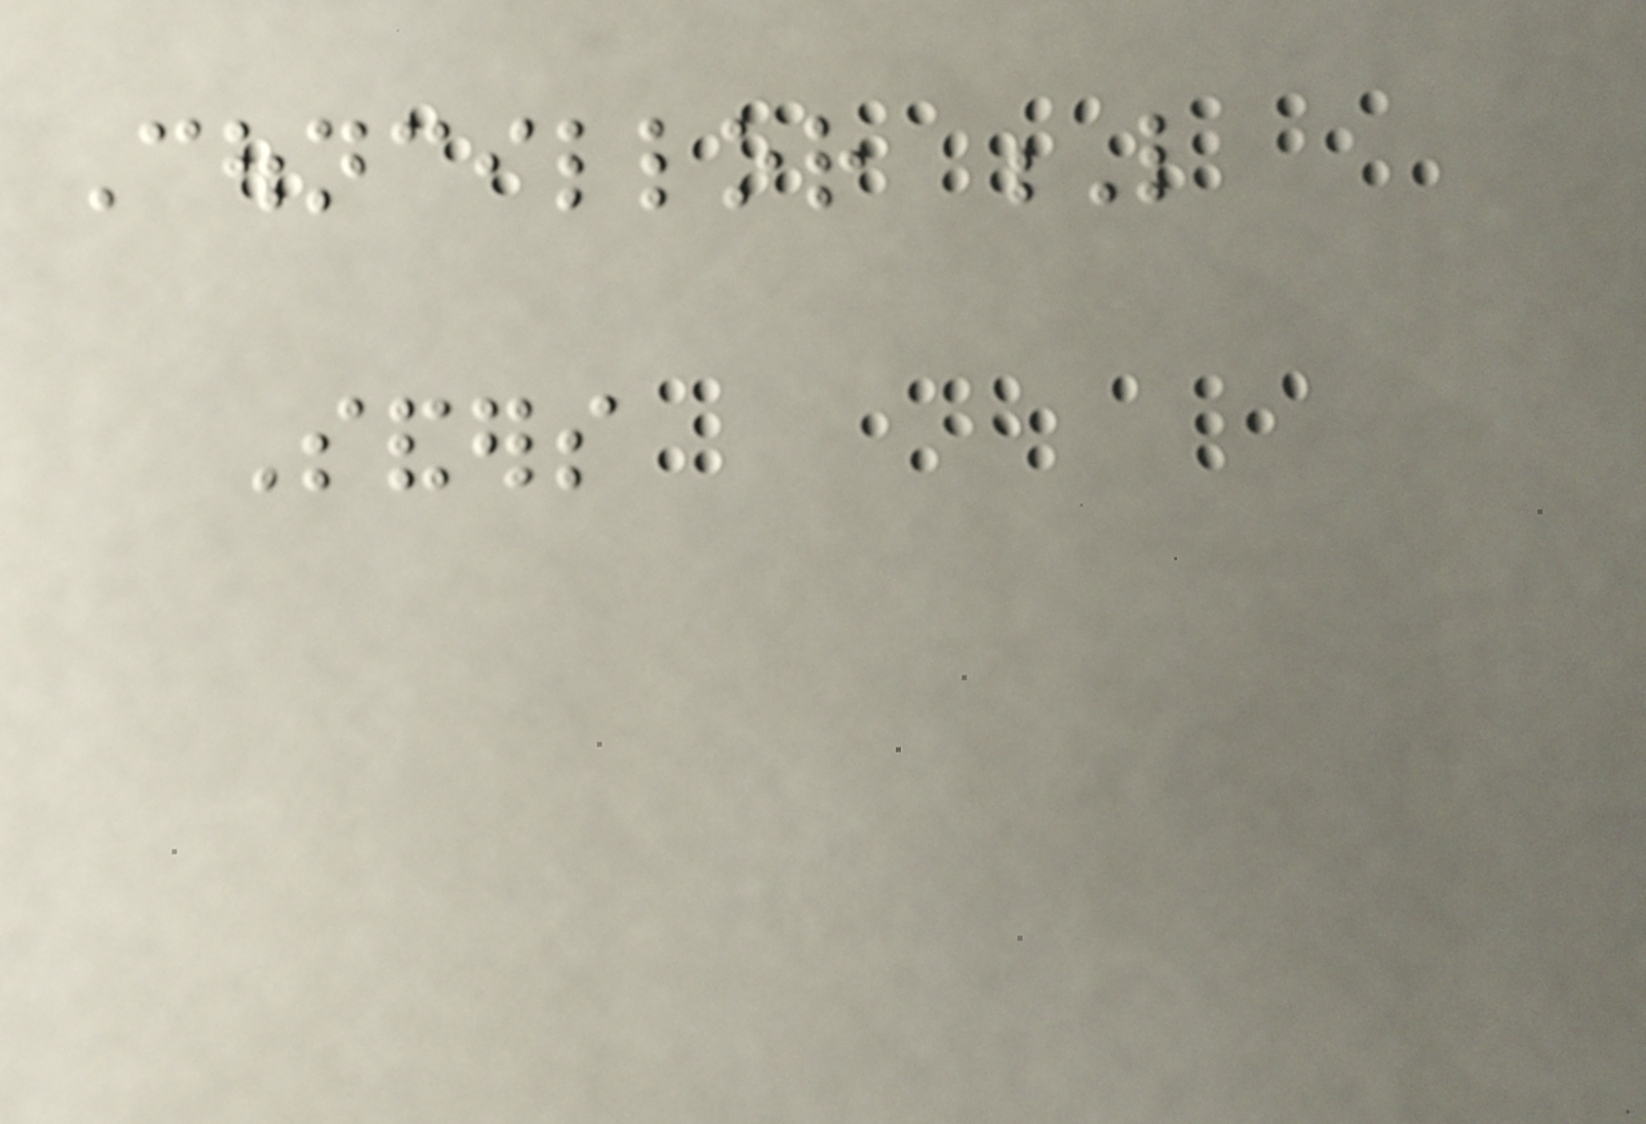Councillor L
Sanders
